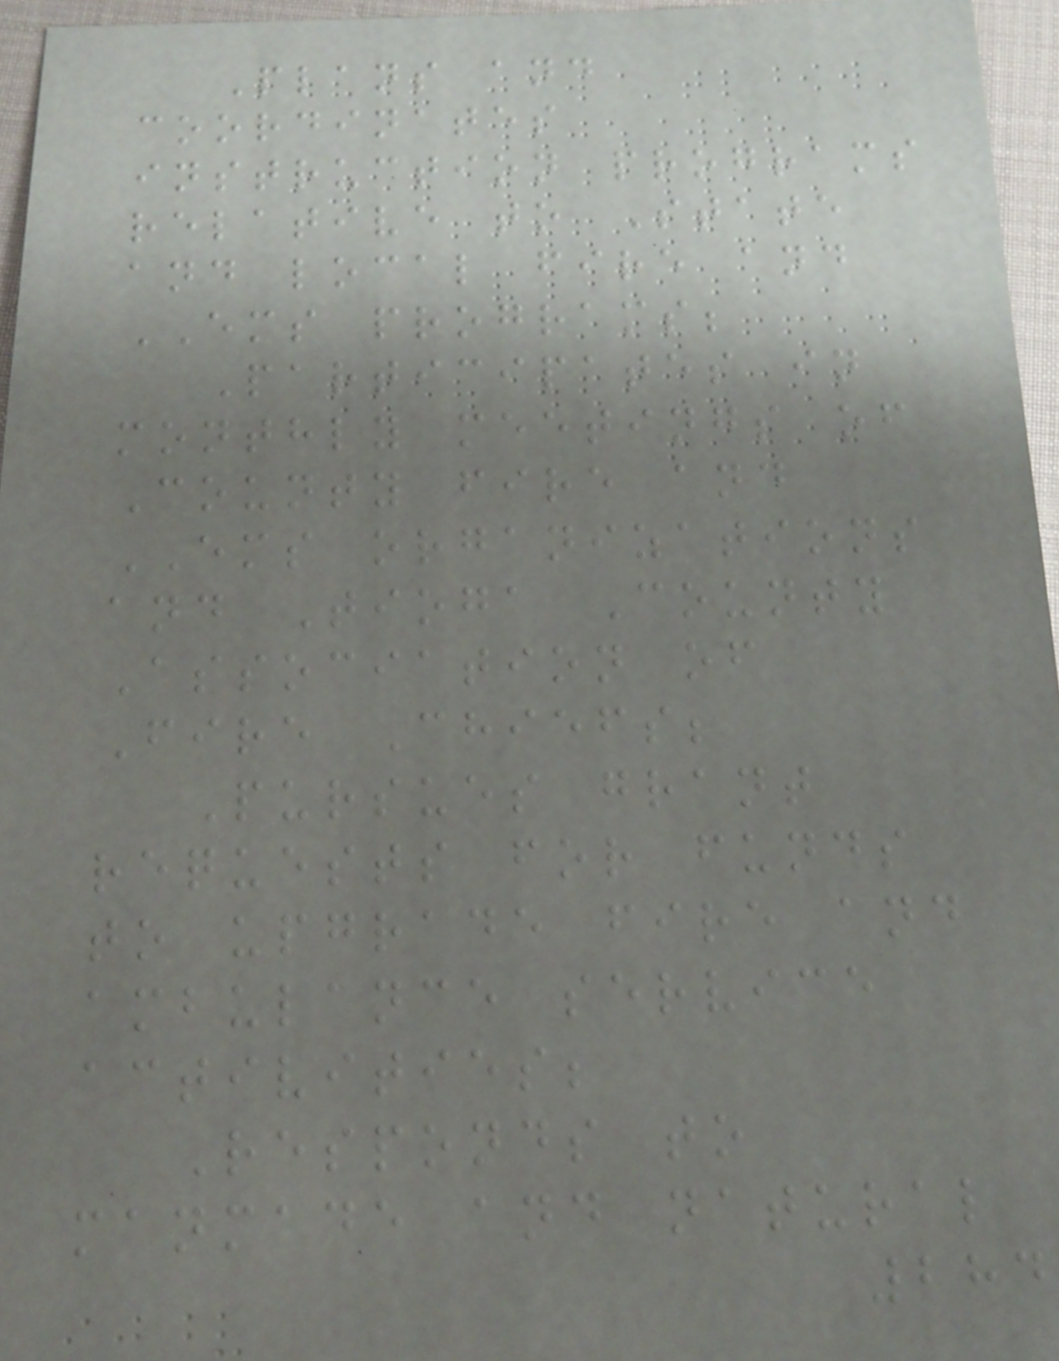Plans and
coordinates
instruction programs
relative to State
and local fire and
EMS programs;
Participates in
monthly meetings of
County fire and
EMS organizations
and Tioga County
Association of
Fire Chiefs;
Pursues grant
requests for funds
to upgrade fire and
ambulance service
activities;
Responds to
manmade and natural
284
